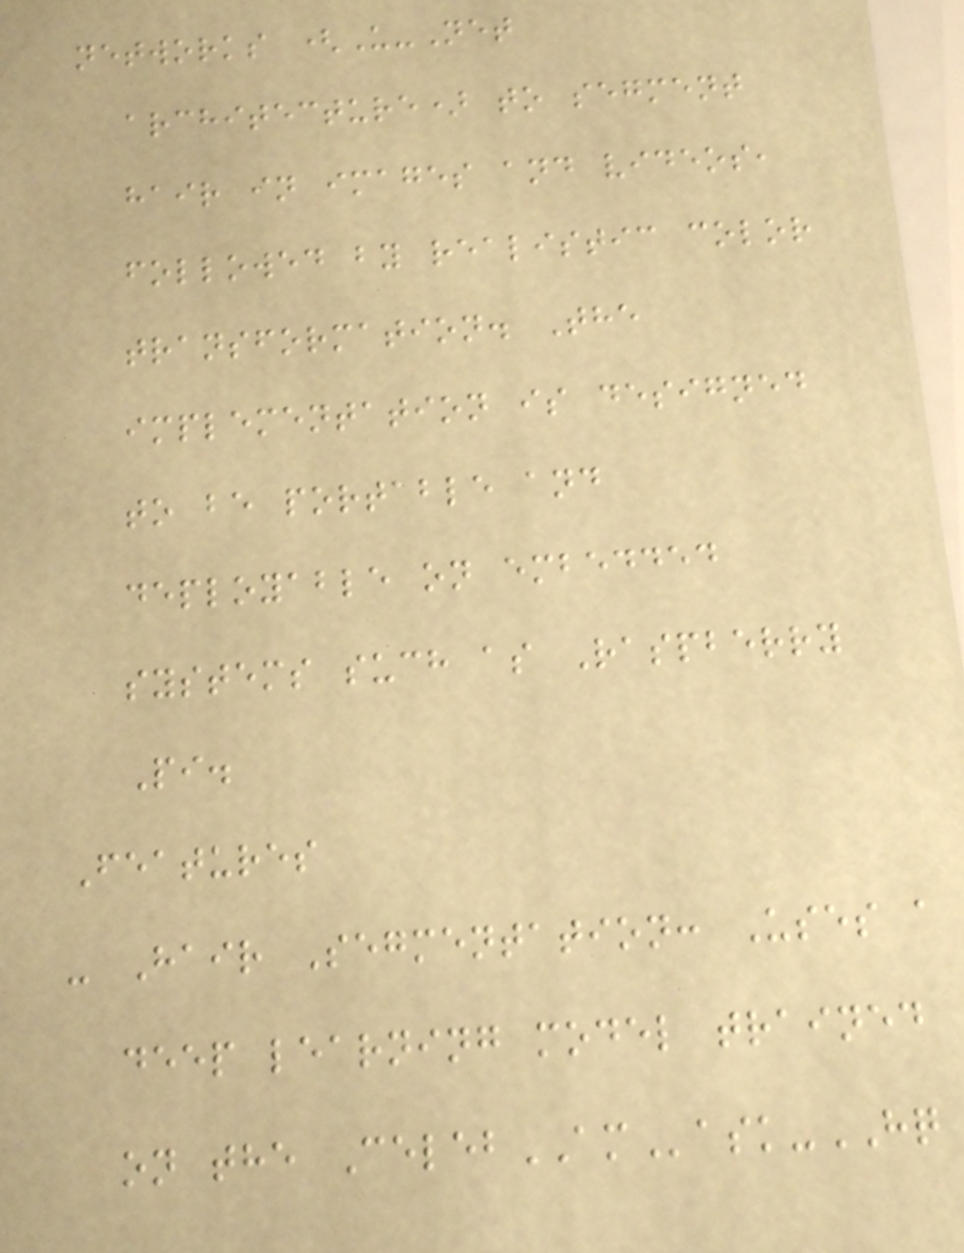networks (U-Net
architecture) to segment
hair in images and videos,
followed by realistic color
transformation. The
implementation is designed
to be portable and
deployable on embedded
systems such as Raspberry
Pi.
Features
- Hair Segmentation: Uses a
deep learning model trained
on the CelebAMask-HQ
